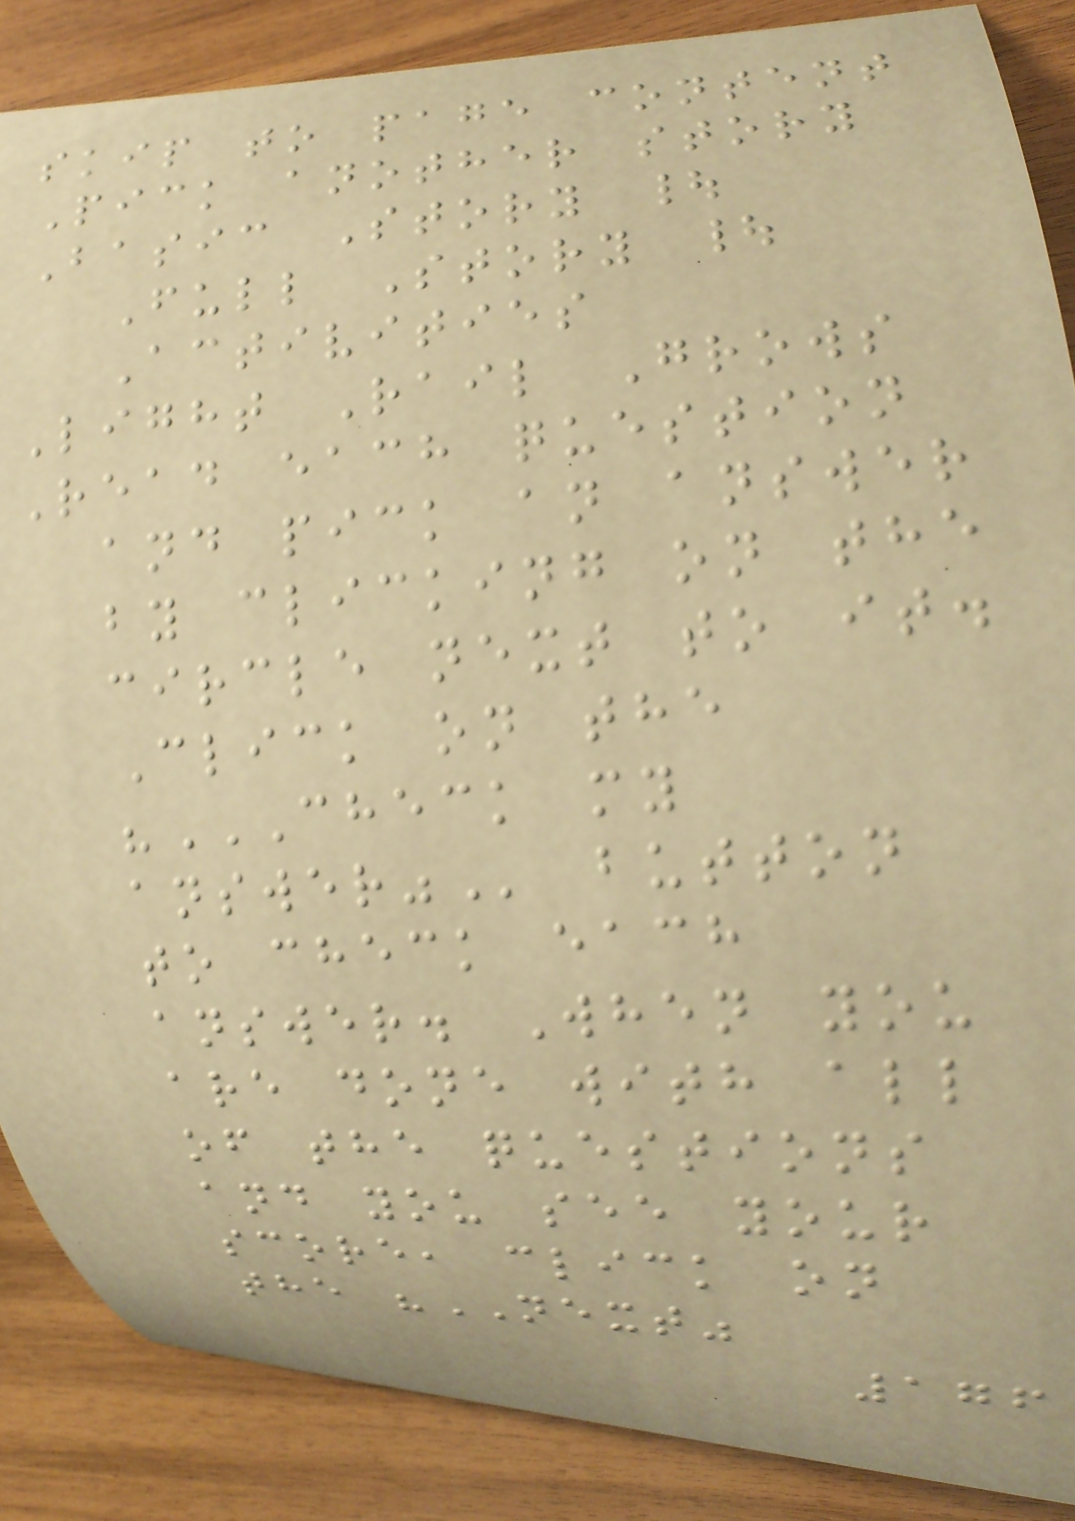skip to page content
Pick another story
Basic Story |
Full Story |
Activities
Light Rail Grows
Read each question
and pick an answer
by clicking on the
circle next to it.
Click on the
"CHECK MY
ANSWER" button
to check each
answer. When you
are done with all
of the questions
and you see your
score, click on
the "NEXT"
176
